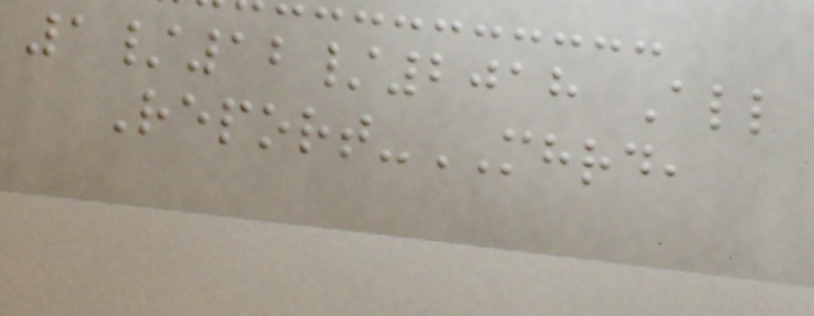1/12/2018 All
Report-MHRD,
